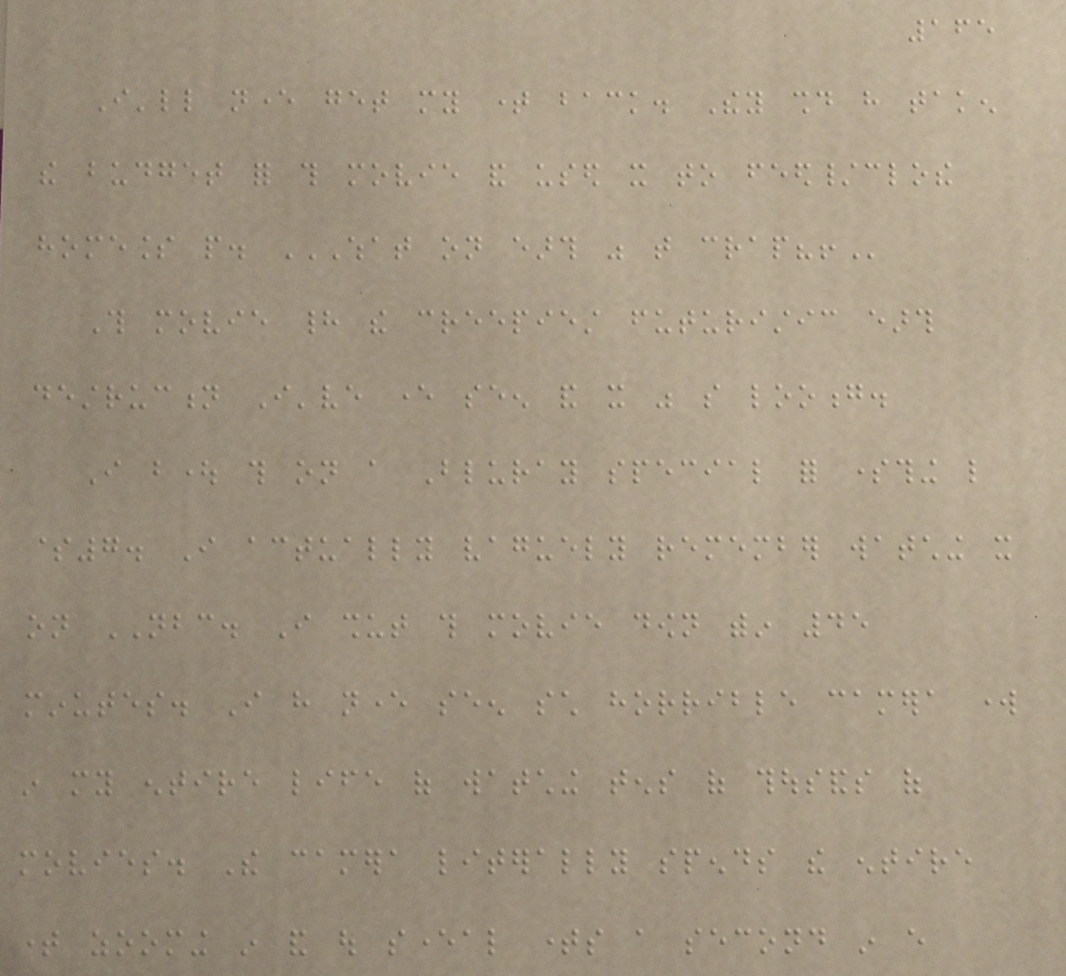165
I'll never get my time back. They should have taken
the budget for this movie and used it to feed/clothe
homeless people. WHAT ON EARTH WAS THAT CRAP?!
This movie had the creepiest futuristic earth
destruction I've ever seen and it was so looong.
I bought this on a Bluray special for something like
$7. I actually vaguely remember watching it
on NBC. I shut this movie down within 45
minutes. I have never seen such horrible camera work
in my entire life of watching tens of thousands of
movies. The camera literally spends the entire
time zooming in and out several times a second in every
